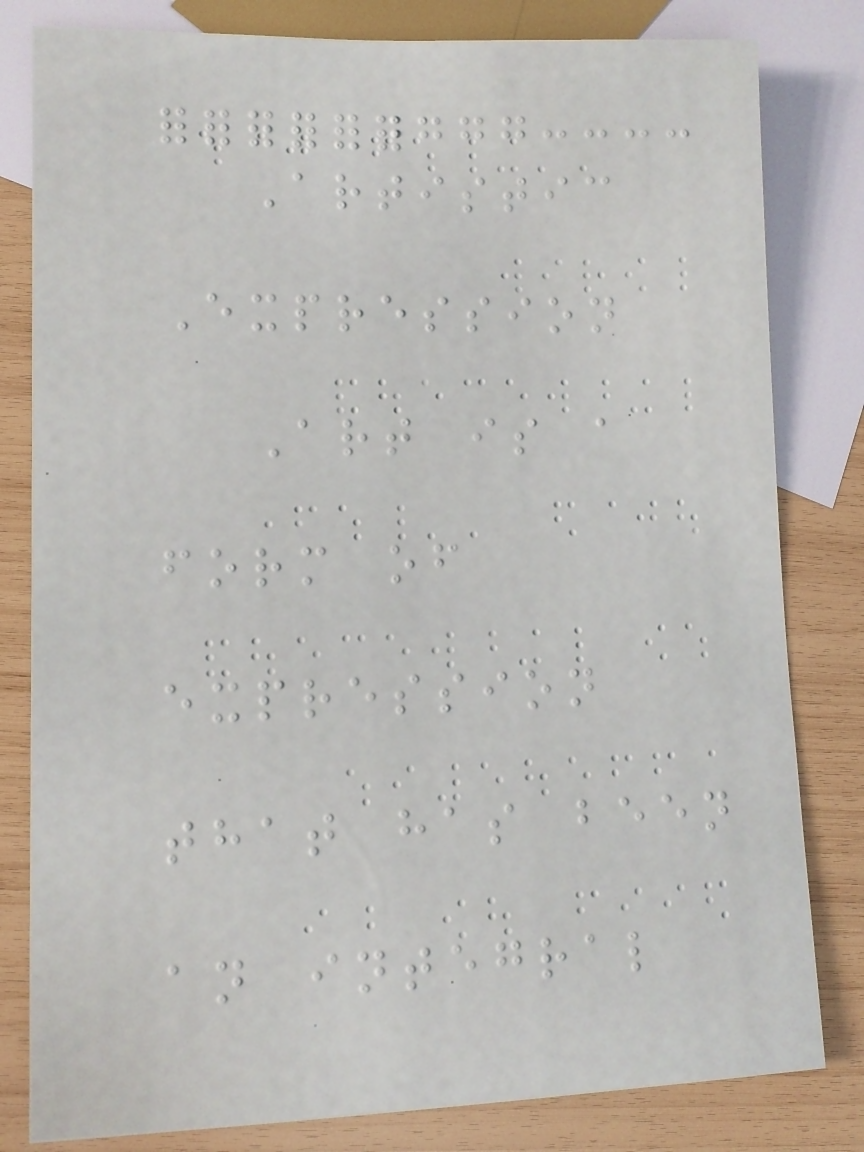Artistic
Expression
Art is a
form of
expression
that has been
an integral
